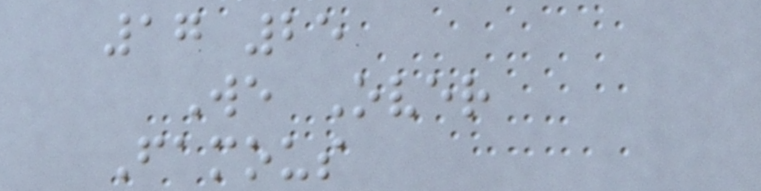17 25
We Over
Famous
